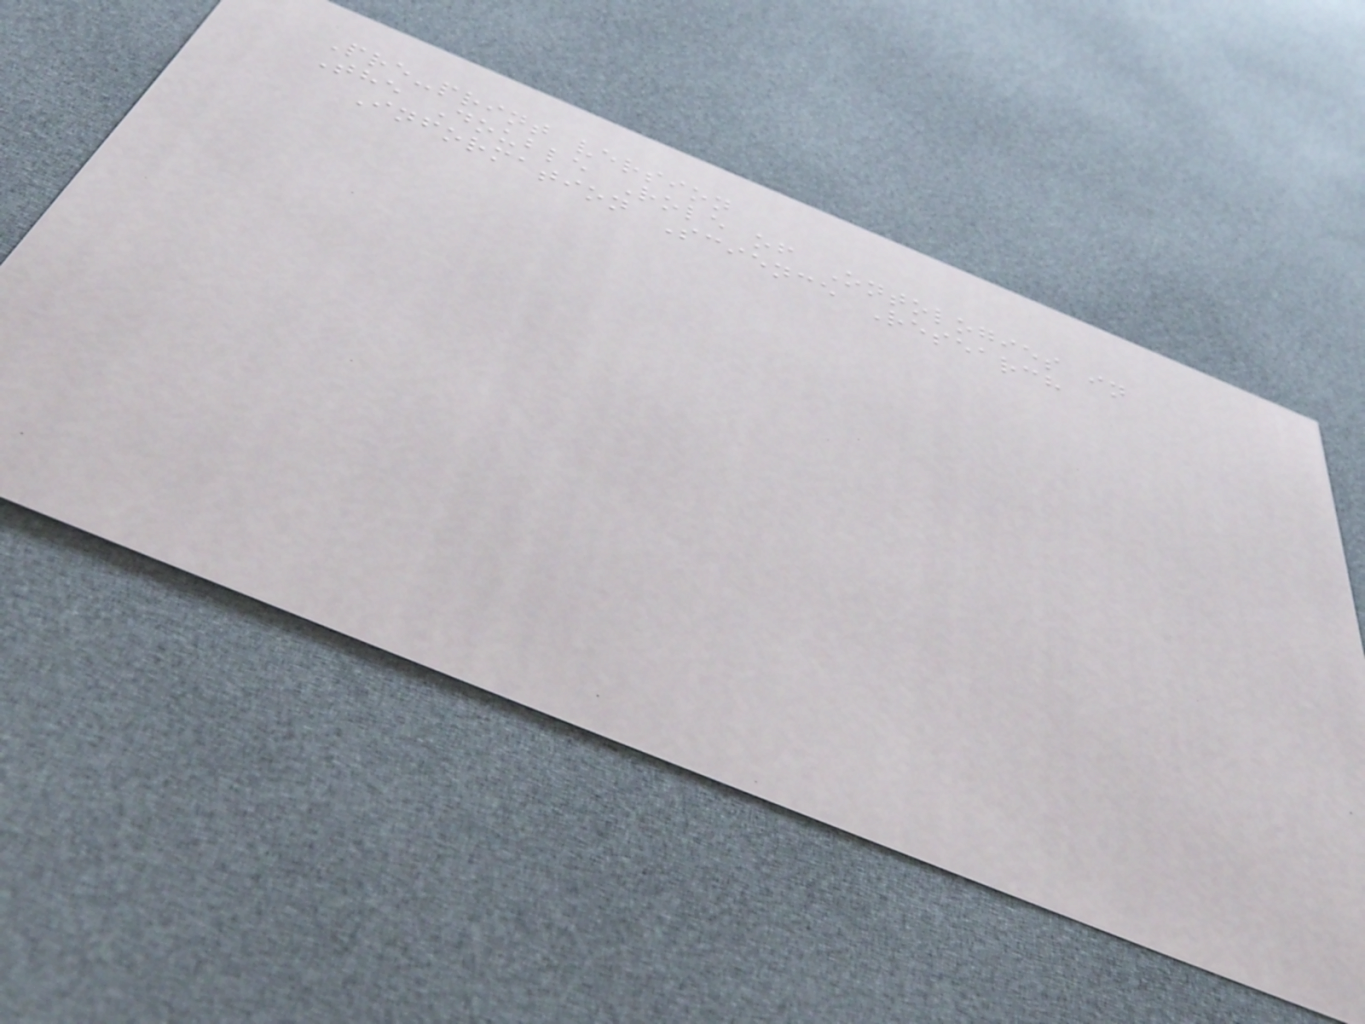Pre-print version
The Double Role of Ontologies in
Information Science Research
